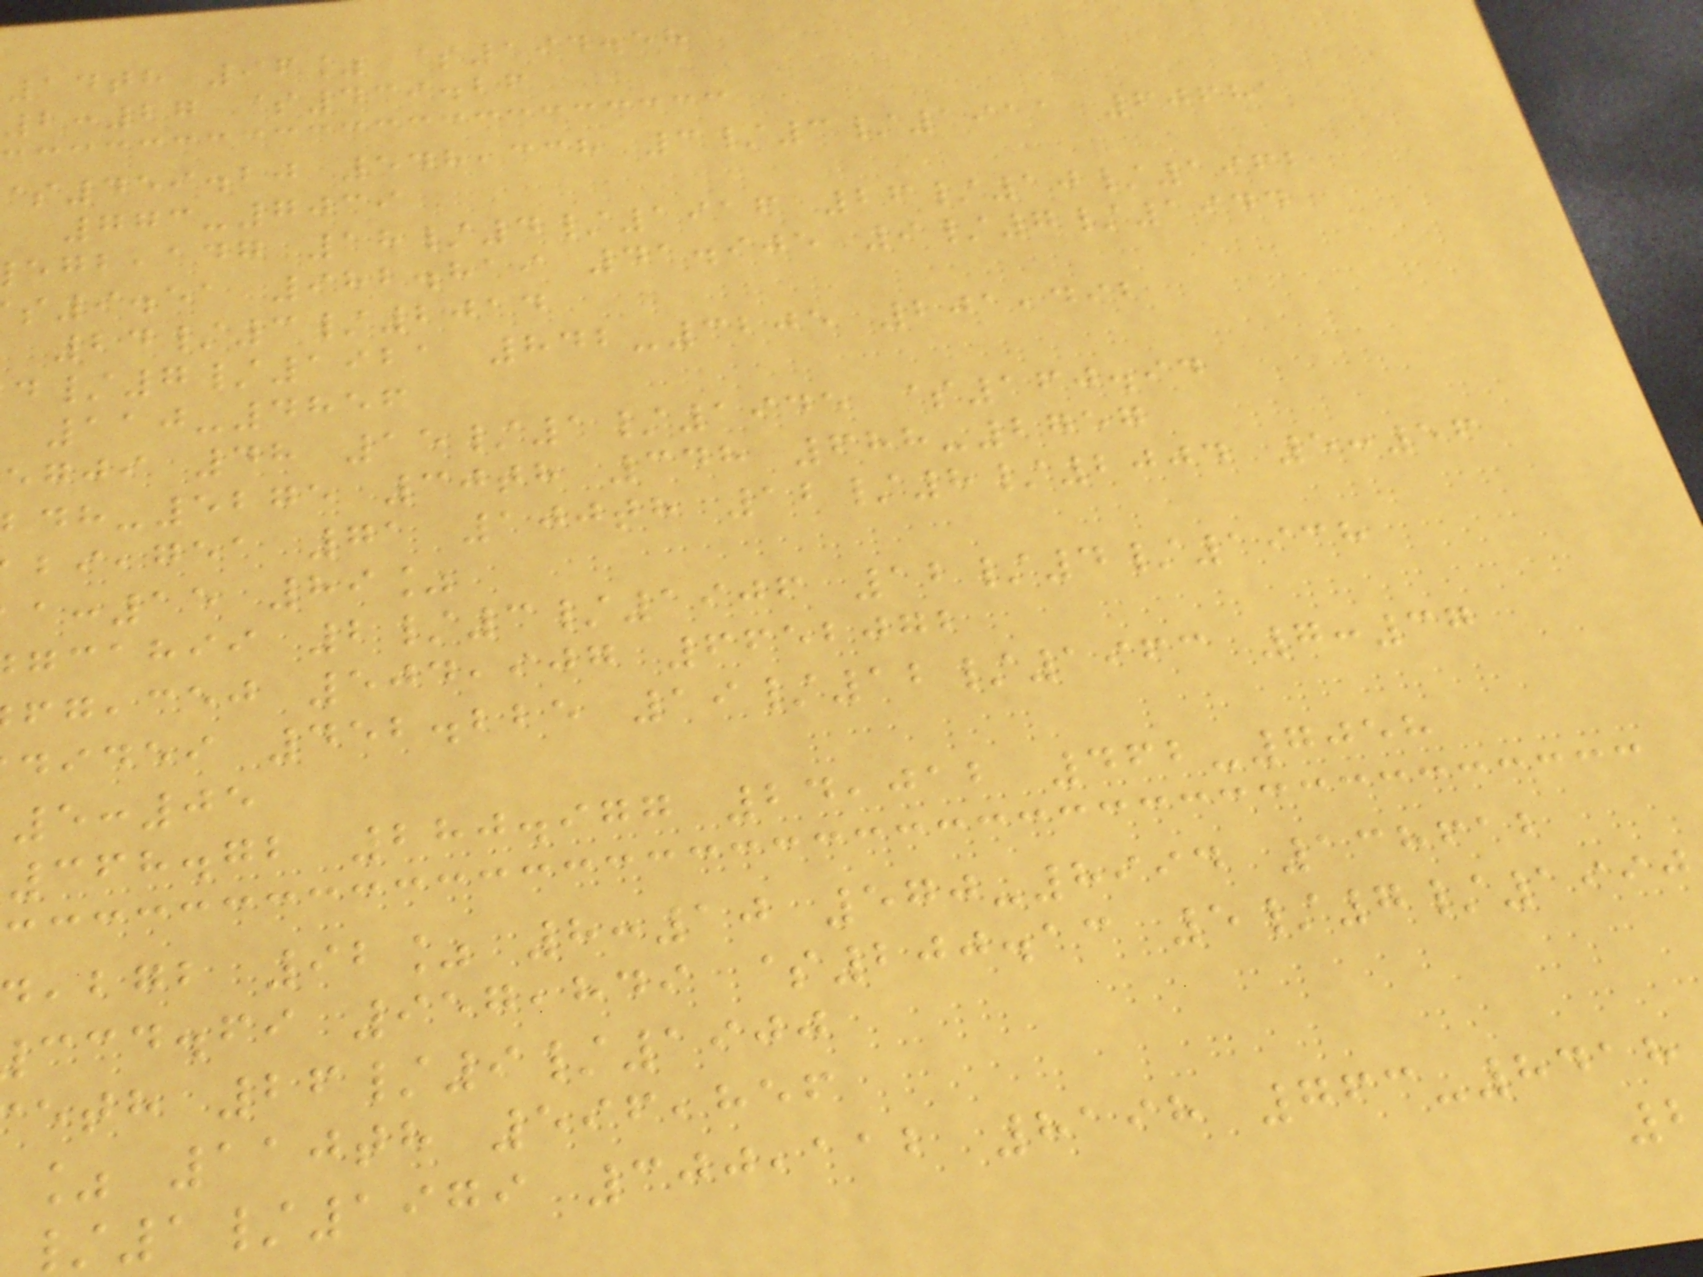14th 96% $194.58
2:27 $439.26
459.20 548,338 3/3/1911 60681
773-7039
,adg 18/4/1916 26/10/1962
9.51 982.819 41.905 9/7/1944
24/3/2014
/7/1921 842-3205 201,492
110-4856
egji 48 15/1/1945 $160.94
-5275 30th 348 688-2757
,gea 71 100th 12/8/2004 5:56
:15 89%
gcahii 2/3/1906 12/4/1938
,cej 504,907 6652072
didei 452.225 19/12/1963 7:37
5:05
368.72 280.977 24,012 462-7058
,bgb 92% 8:10 570-8994 138612
ccd.fi 957,849 $200.13 5/7/1990
eth 26/9/1900
% 110th 596,856
/1/1979 300,112 8198 763-8418
